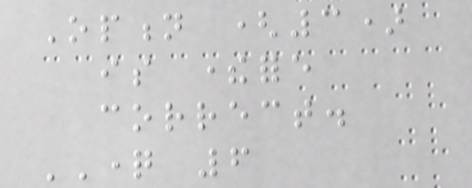Option (3)
is therefore
correct.
QUESTION 6
